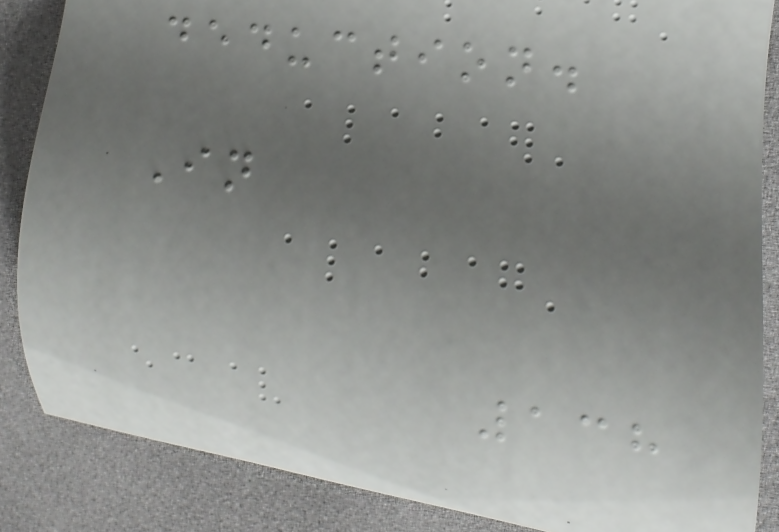deduction.
In
138
